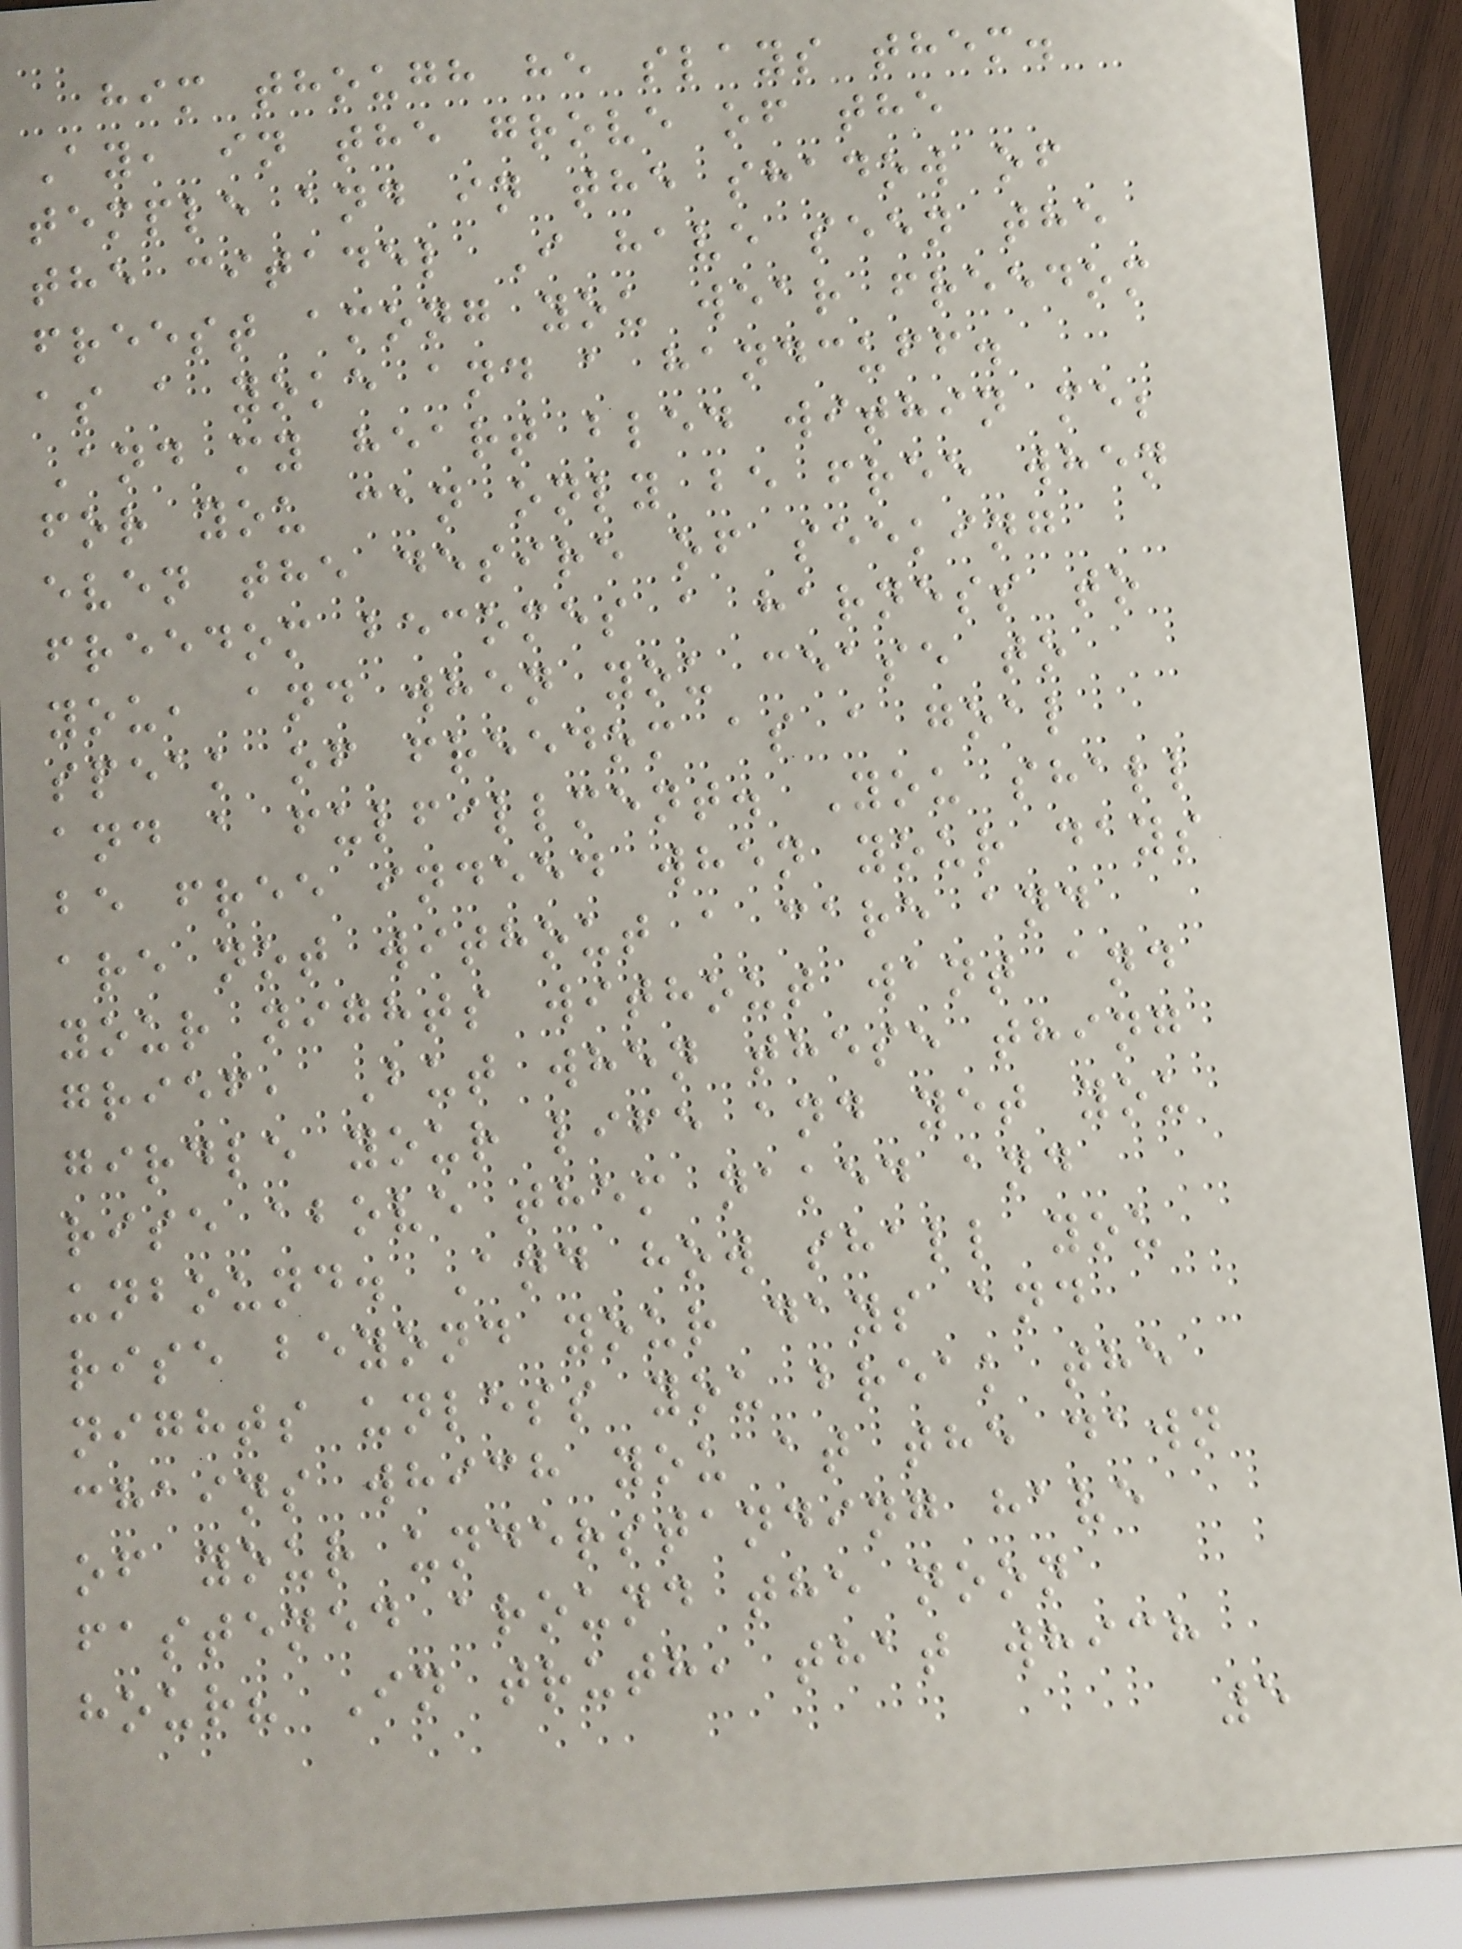him though he slays them.
Ay, in the grove of the
temple and in the shadow of
the citadel I have seen the
freest among you wear freedom
as a yoke and a handcuff.
And my heart bled within me;
for you can only be free when
even the desire of seeking
freedom becomes a harness to
you, and when you cease to
speak of freedom as a goal
and a fulfillment. You shall
be free indeed when your days
are not without a care and
your nights without want and
grief, But when these thing
girdle your life and yet you
rise above them naked and
unbound. And how shall you
rise beyond your days and
nights unless you break the
chains which you at the dawn
of your understanding have
fastened around the noon
hour? In truth, that which
5
